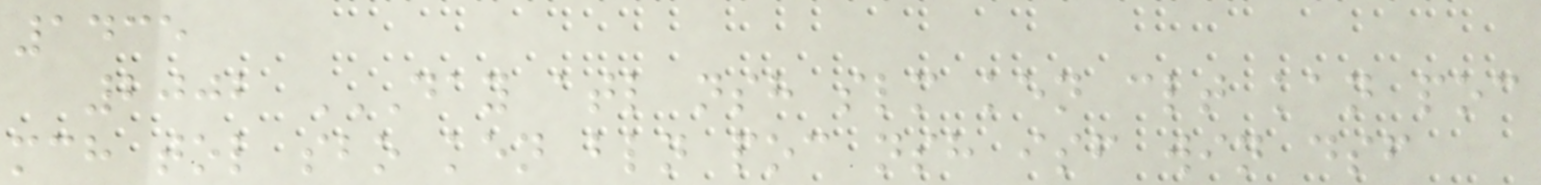1435
2002 DAY ATL NSH SLM KEN CLT KAN POC
MCH TOL SBO KEN BLN POC NSH ISF WIN DSF
